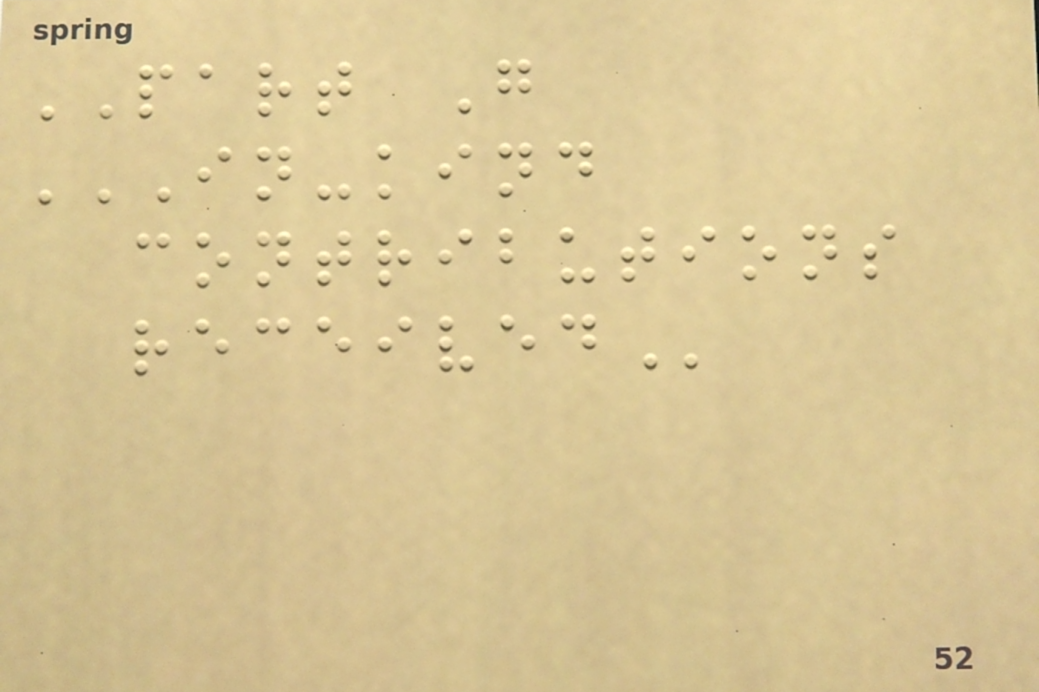PART G
IN-KIND
CONTRIBUTIONS
RECEIVED
